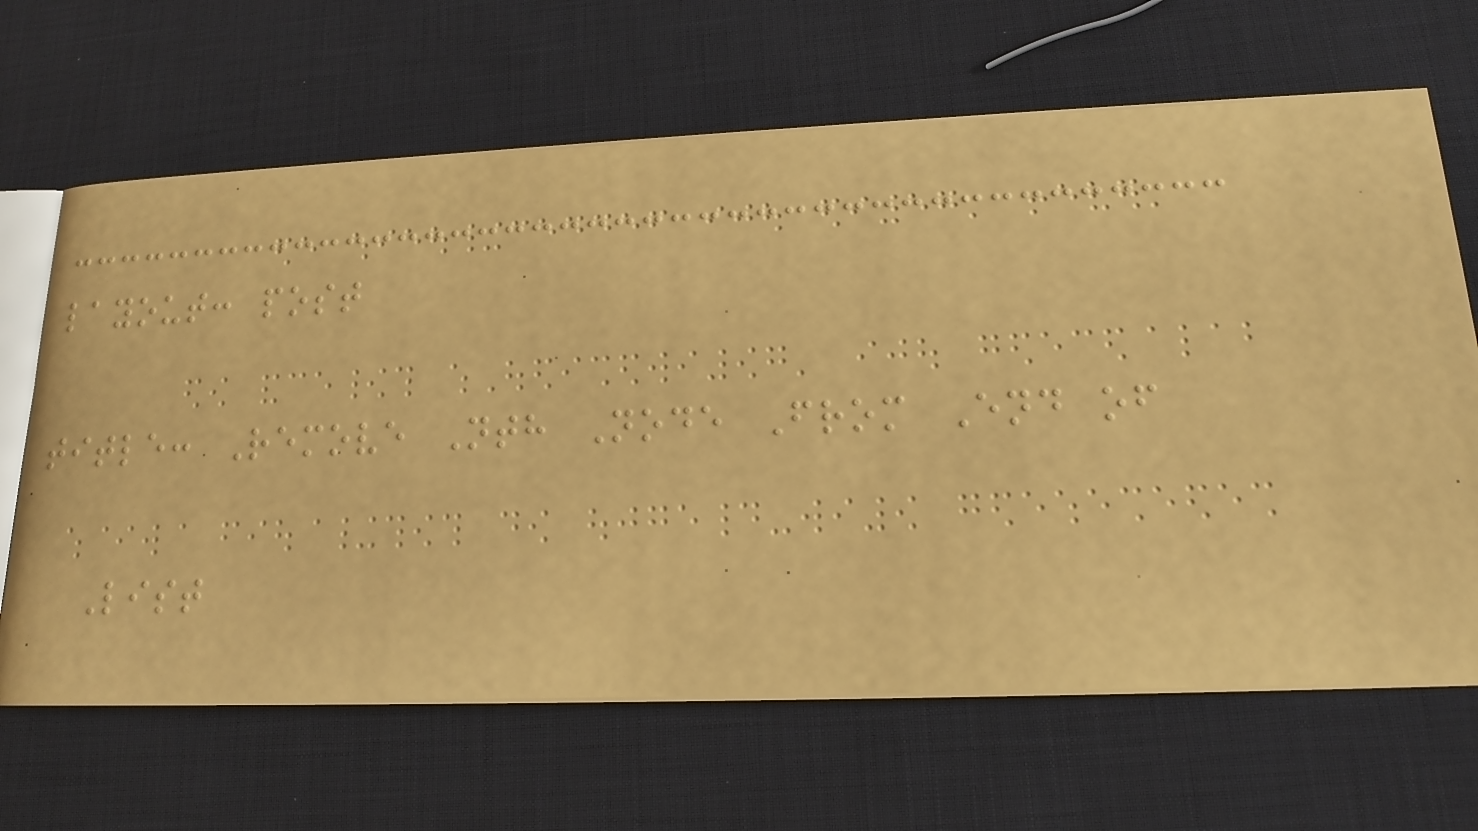layout: post
title: Remove Nth Node From End of
List
